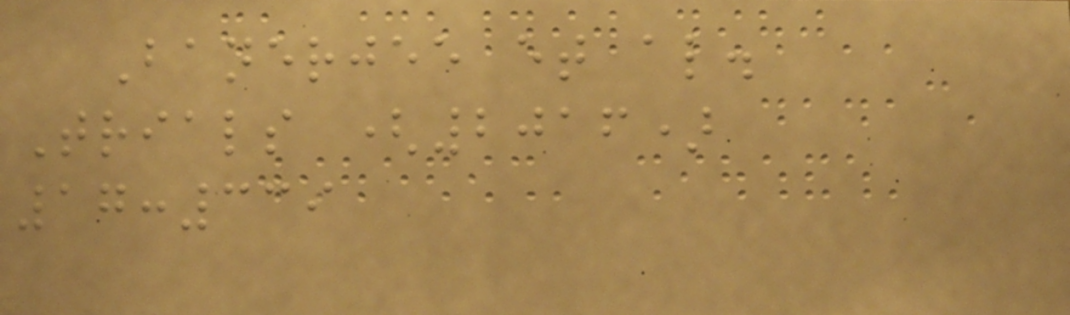Banerjee et al.
Trials (2016)
17:339
